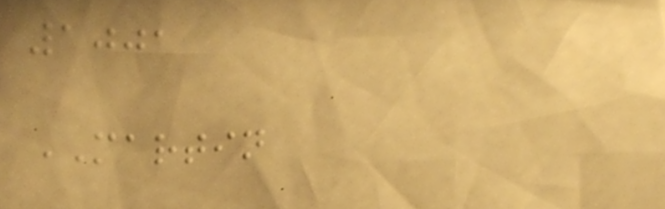1001
MARTIN
